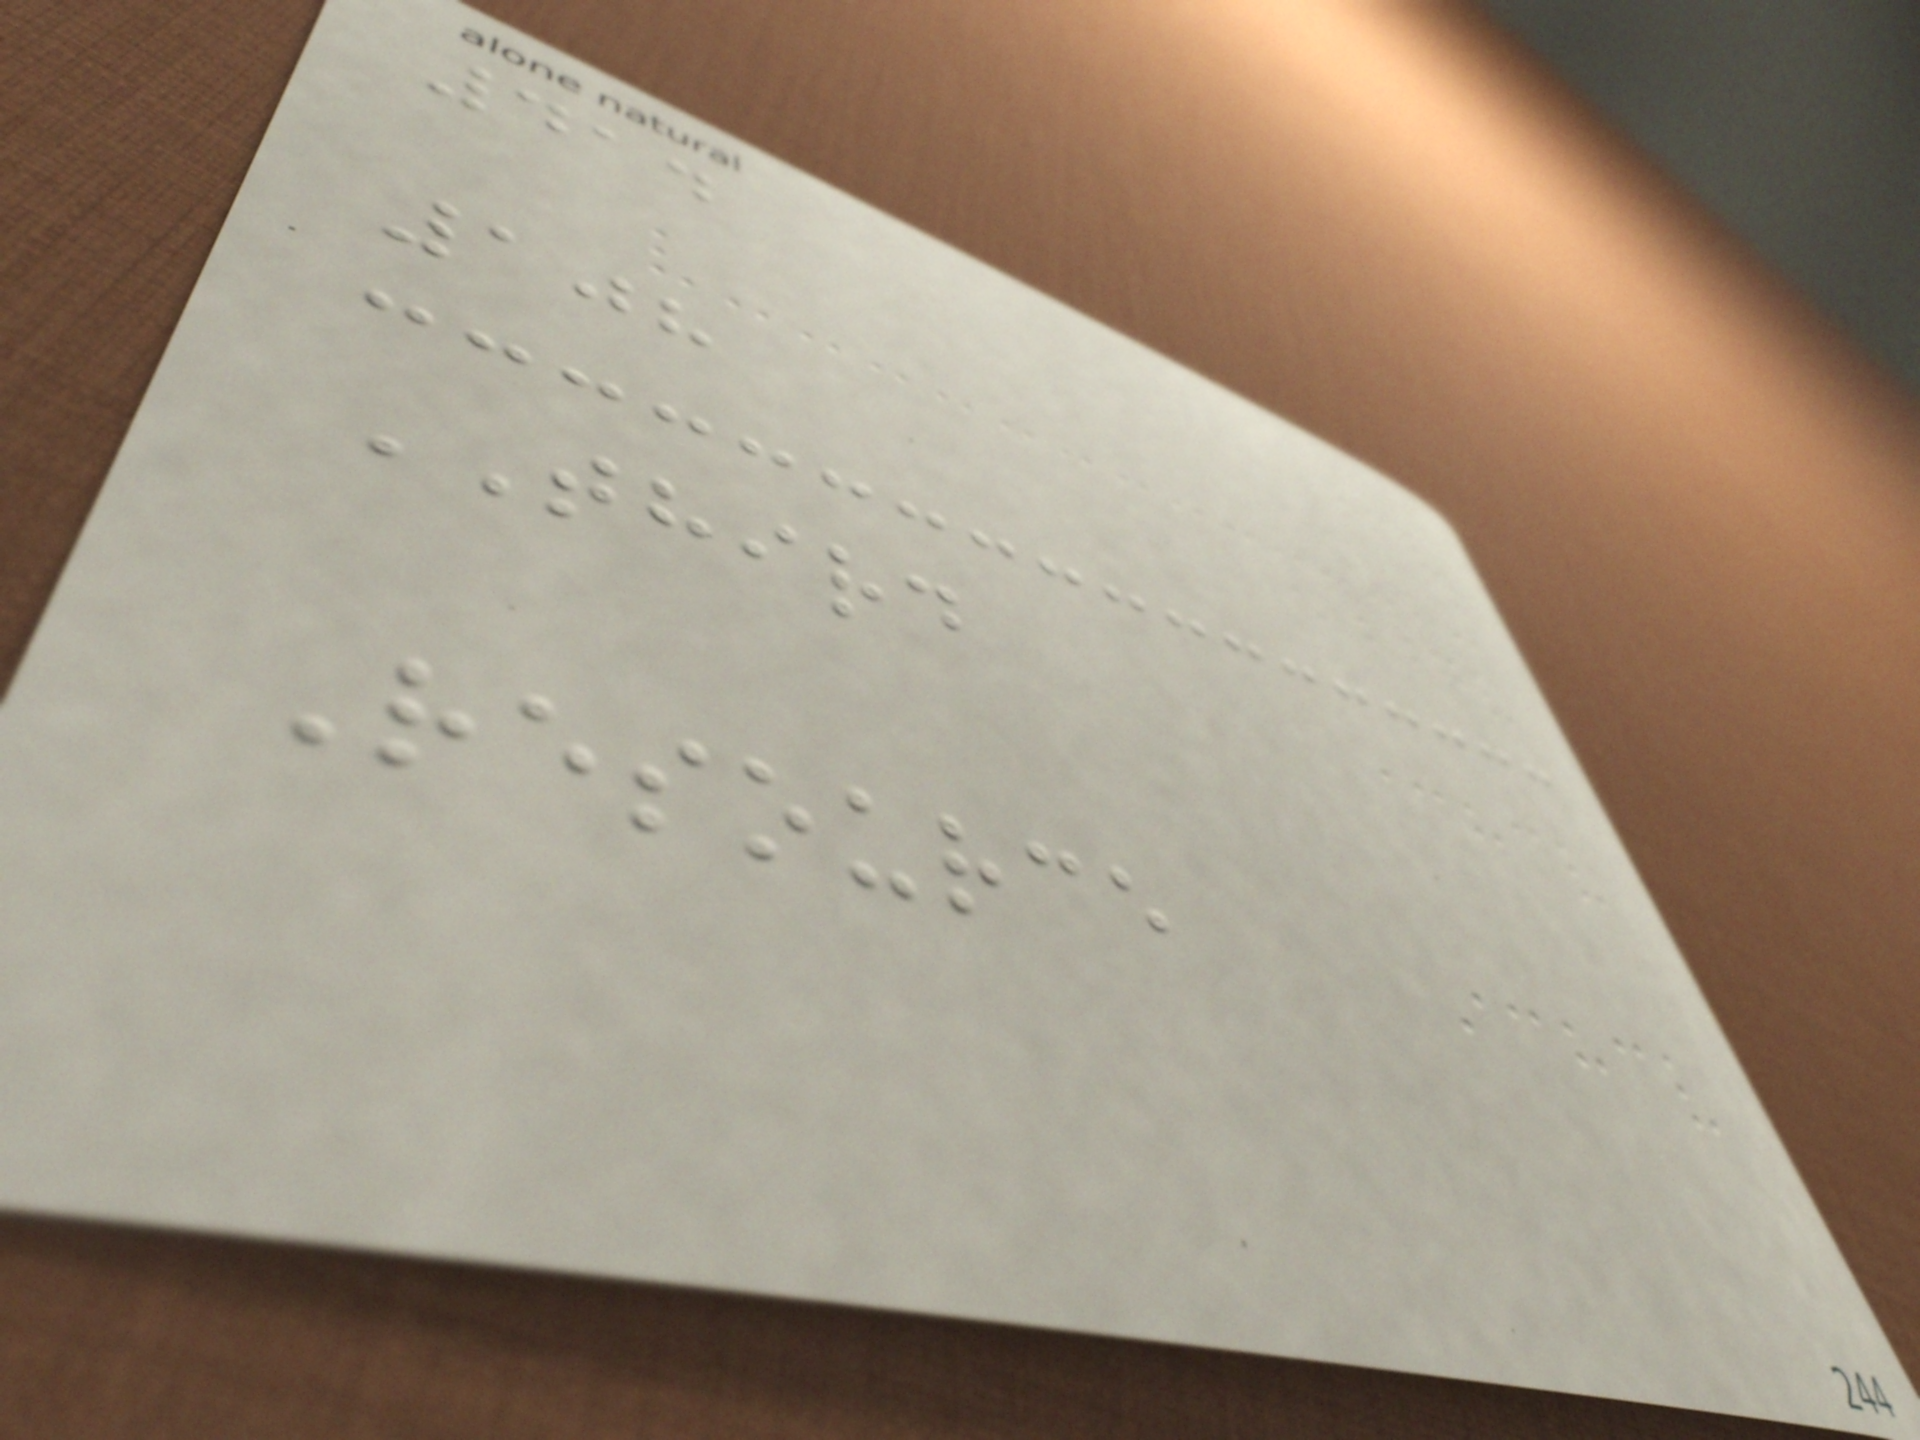414
108
THIRD
Resource
